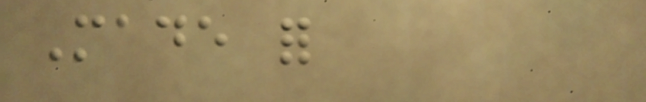Made for
